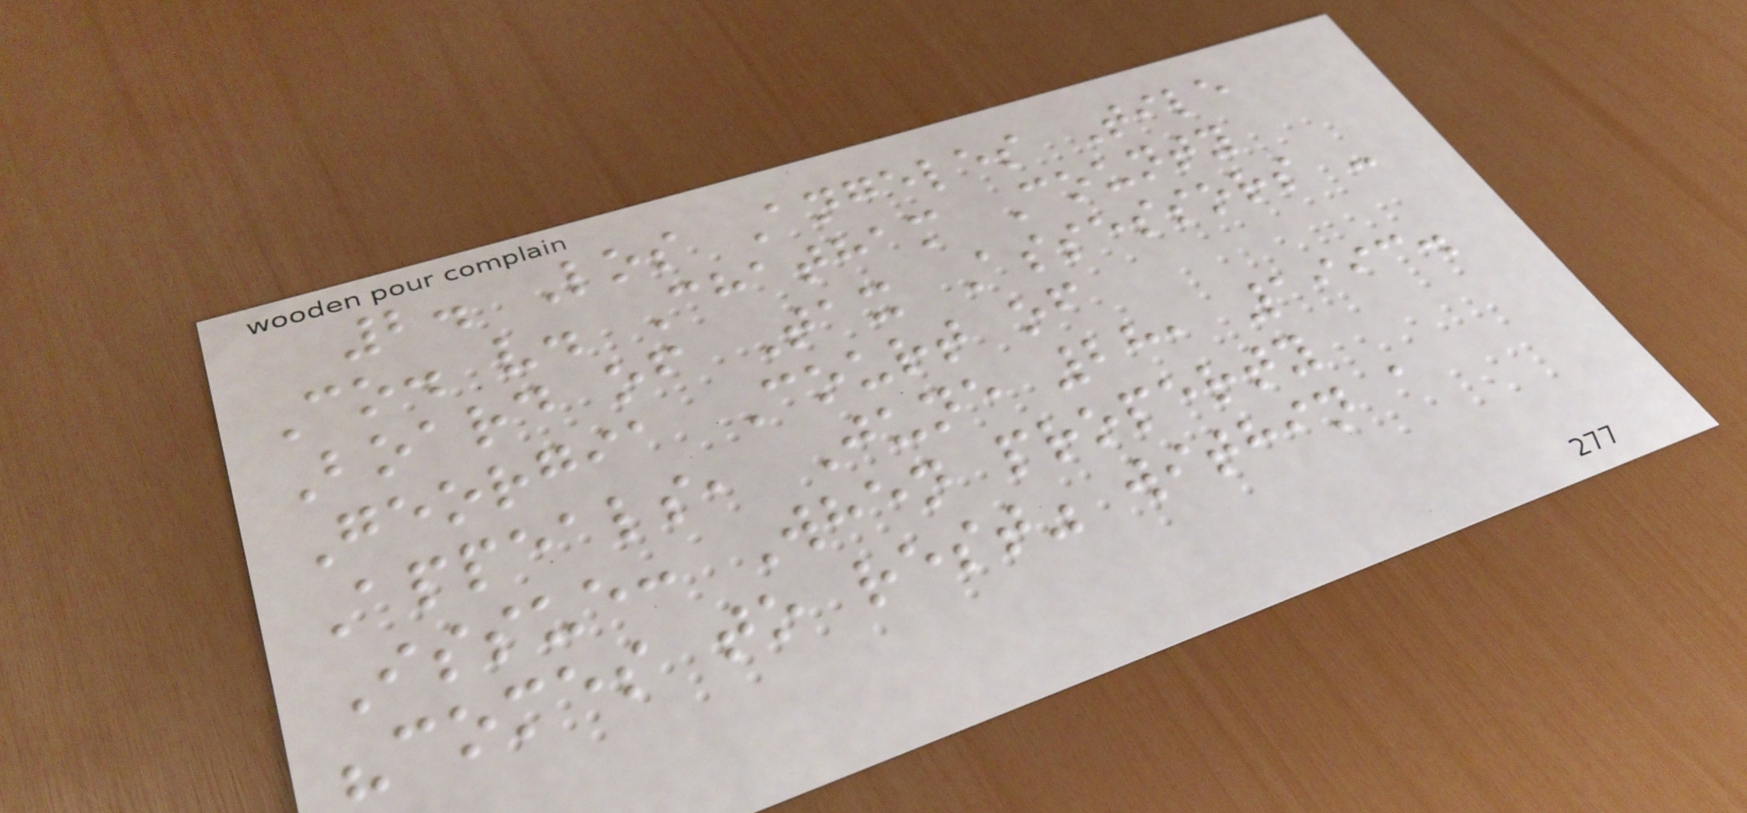2. Los Angeles Tile
Co. v. Chatham County
Board of Tax Assessors -
Georgia Court of
Appeals, June 28, 1993.
Issue: When property
"comes to rest" within a
